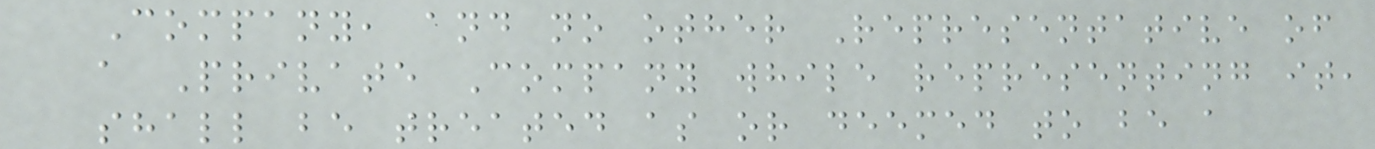Company, and no other Representative of
a Private Company while representing it,
shall be treated as or deemed to be a
